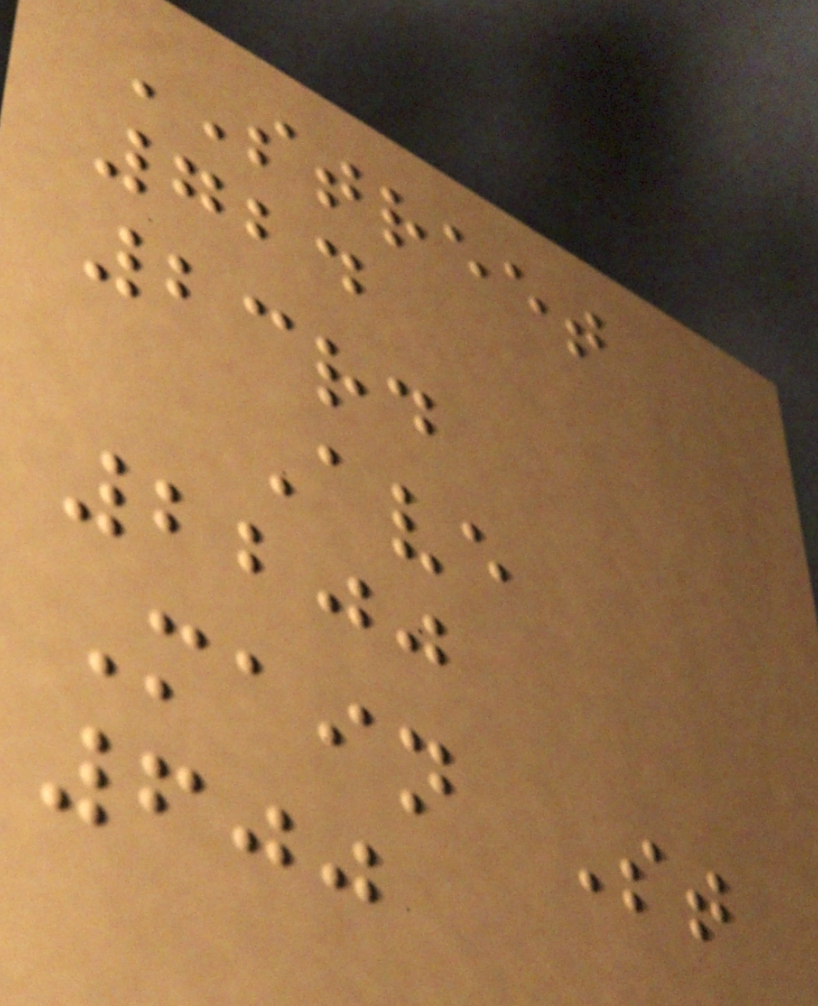STREET
724
23rd
Ave
2200
Main St
600
